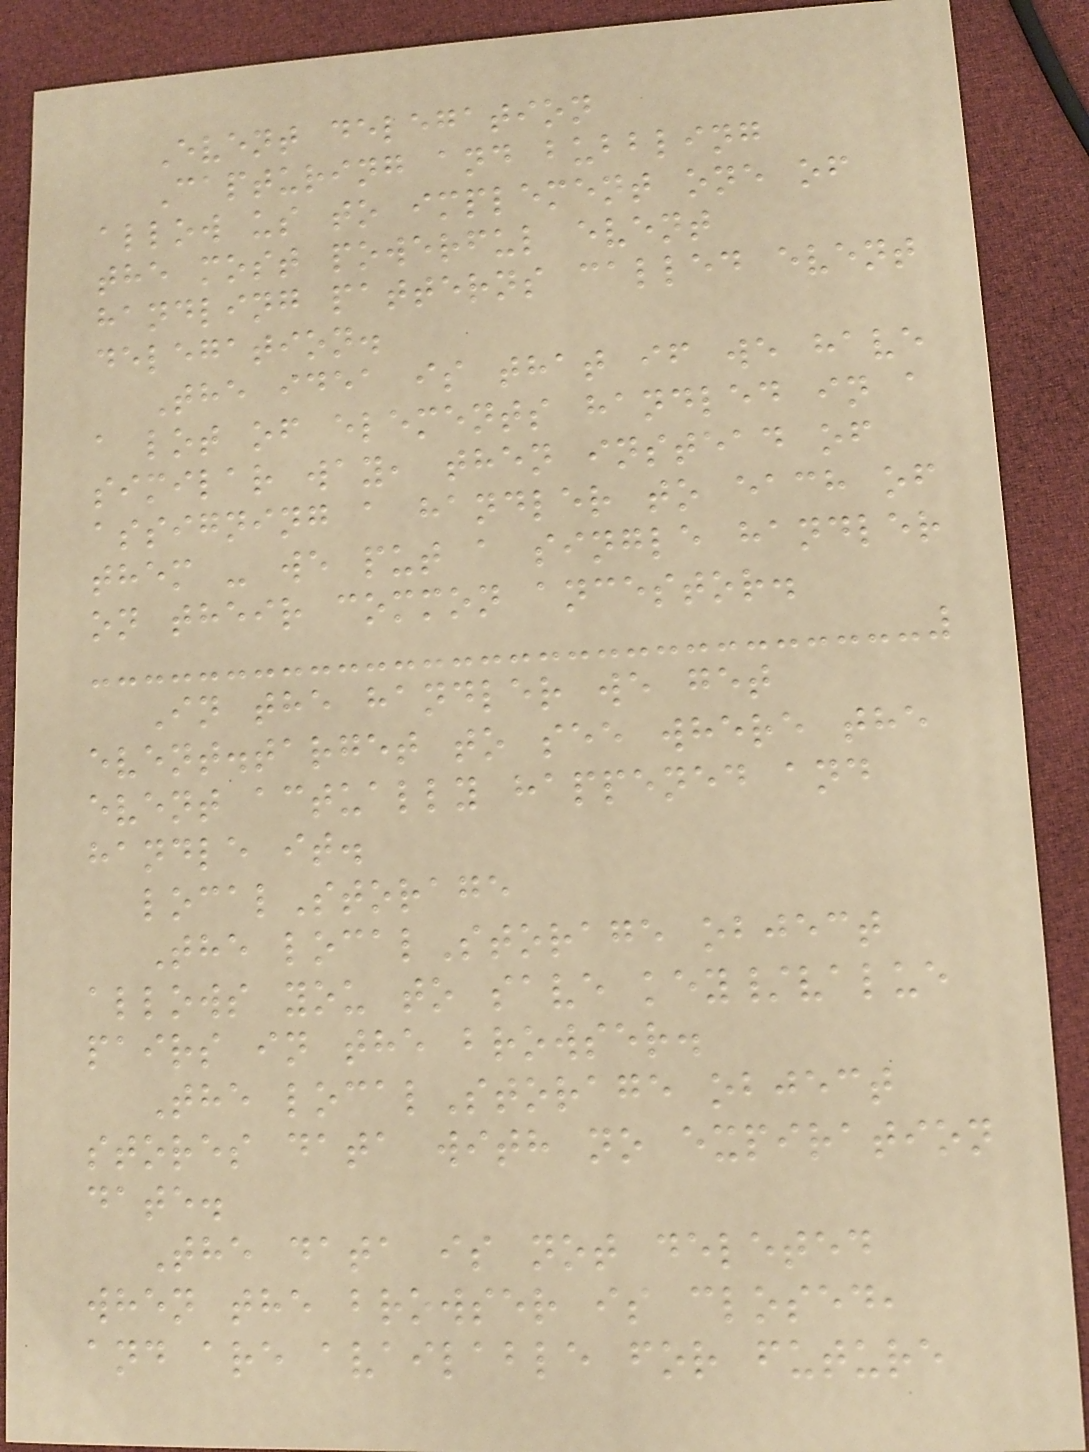Event delegation
Capturing and bubbling
allow us to implement one of
the most powerful event
handling patterns called event
delegation.
The idea is that if we have
a lot of elements handled in a
similar way, then instead of
assigning a handler to each of
them - we put a single handler
on their common ancestor.
In the handler we get
event.target to see where the
event actually happened and
handle it.
localStorage
The localStorage object
allows you to save key/value
pairs in the browser.
The localStorage object
stores data with no expiration
date.
The data is not deleted
when the browser is closed,
and are available for future
